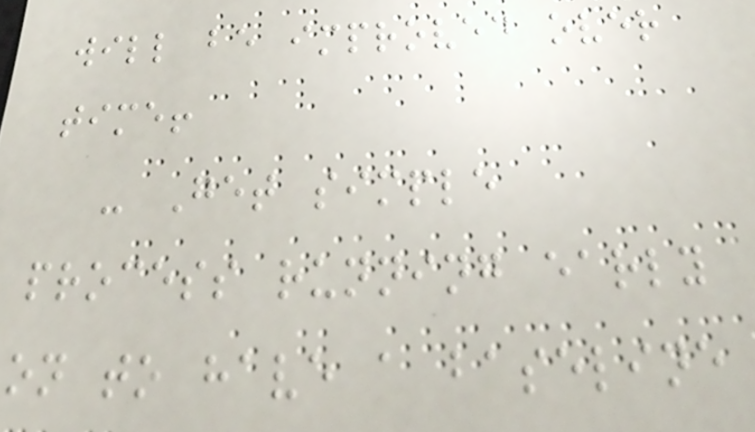will be improved over
time!
- Get simple
process running early
on to have a baseline
